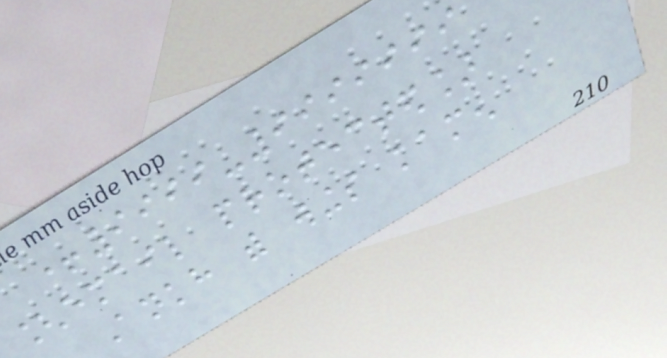+9999-9999999
[email protected]
Ankh with wings kamen
